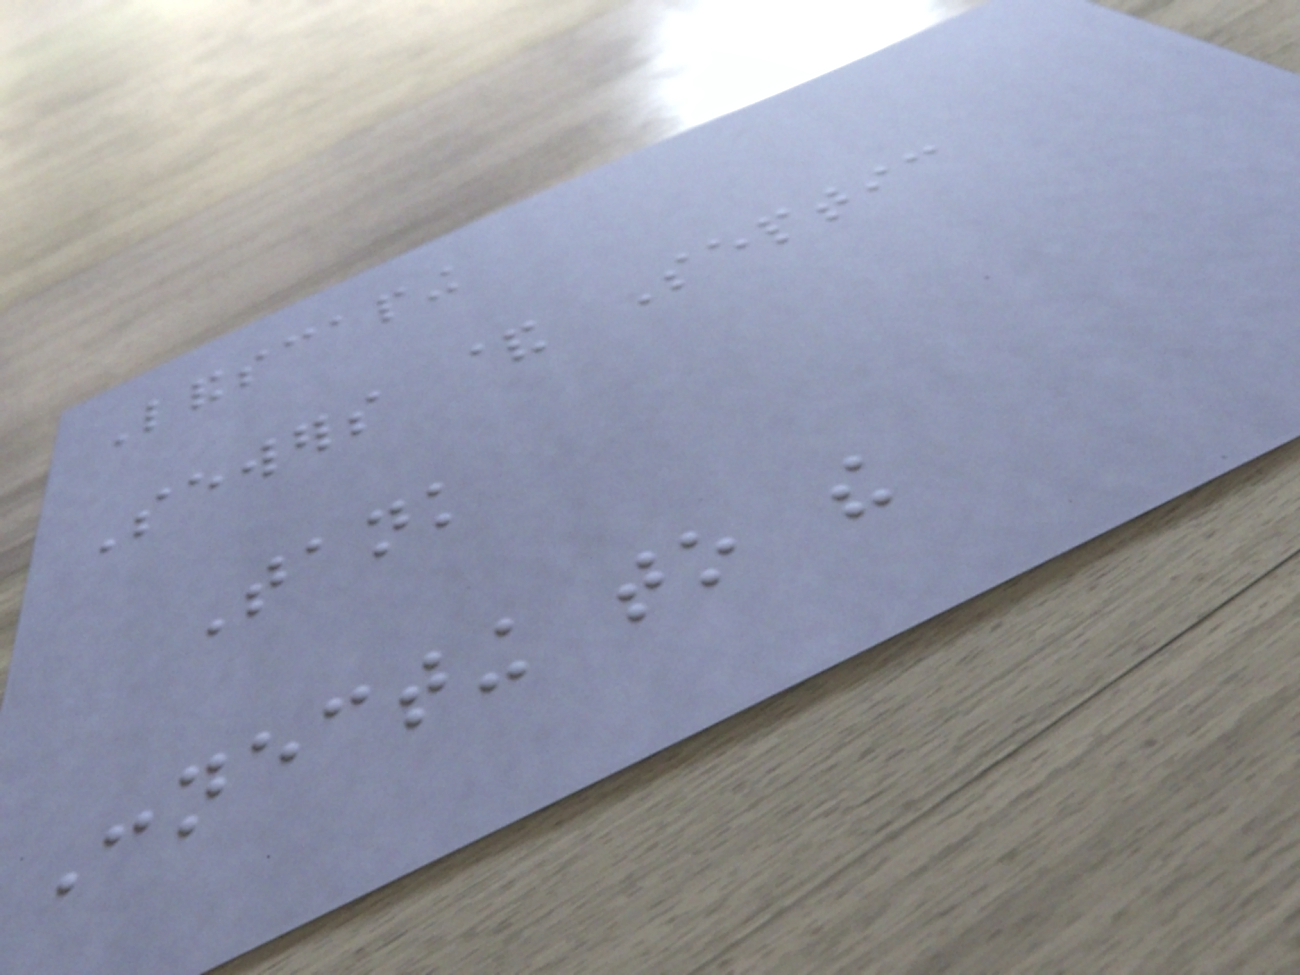Landscaping
Sewers & Septic
Tank
Connecting to the
